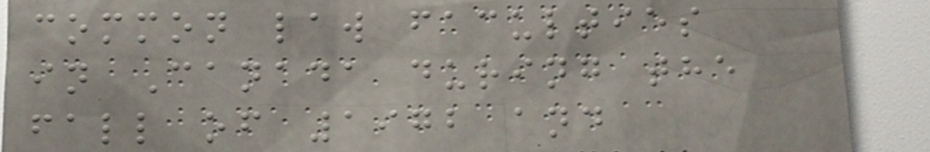common law faculties
in Canada during the
fall of 1972 and
